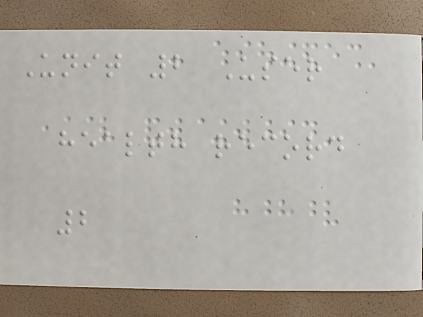Unit 2 User
health record
2
